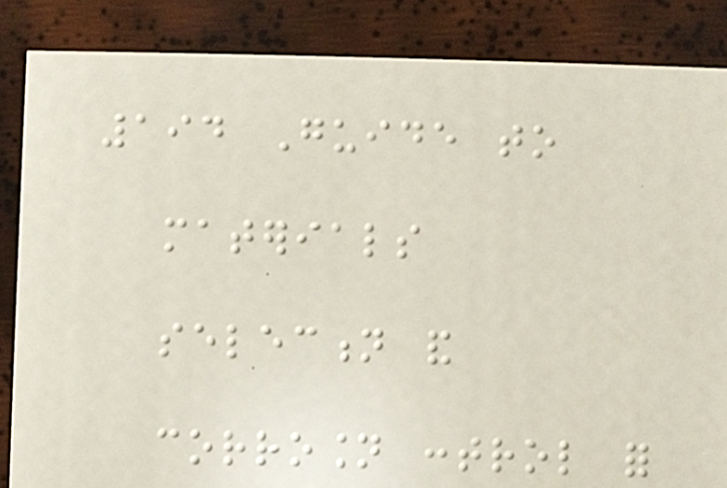194 Guide to
materials
selection and
corrosion control for
